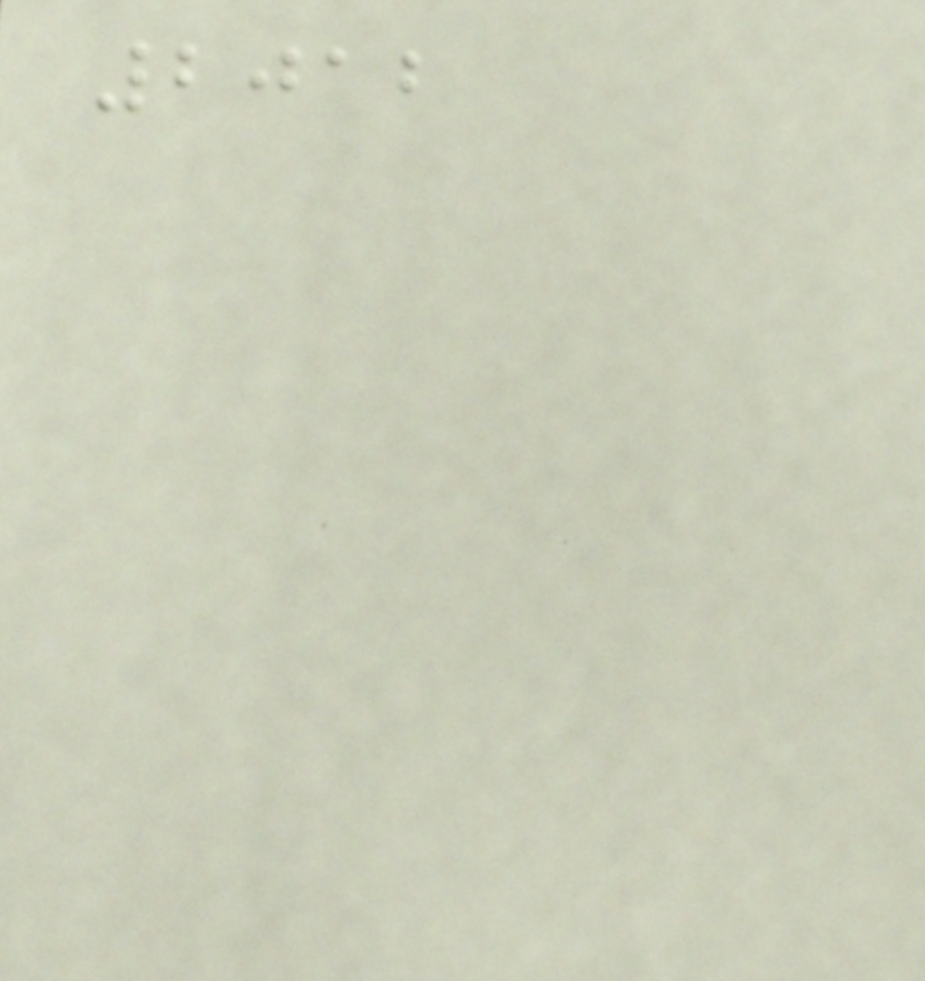2012
